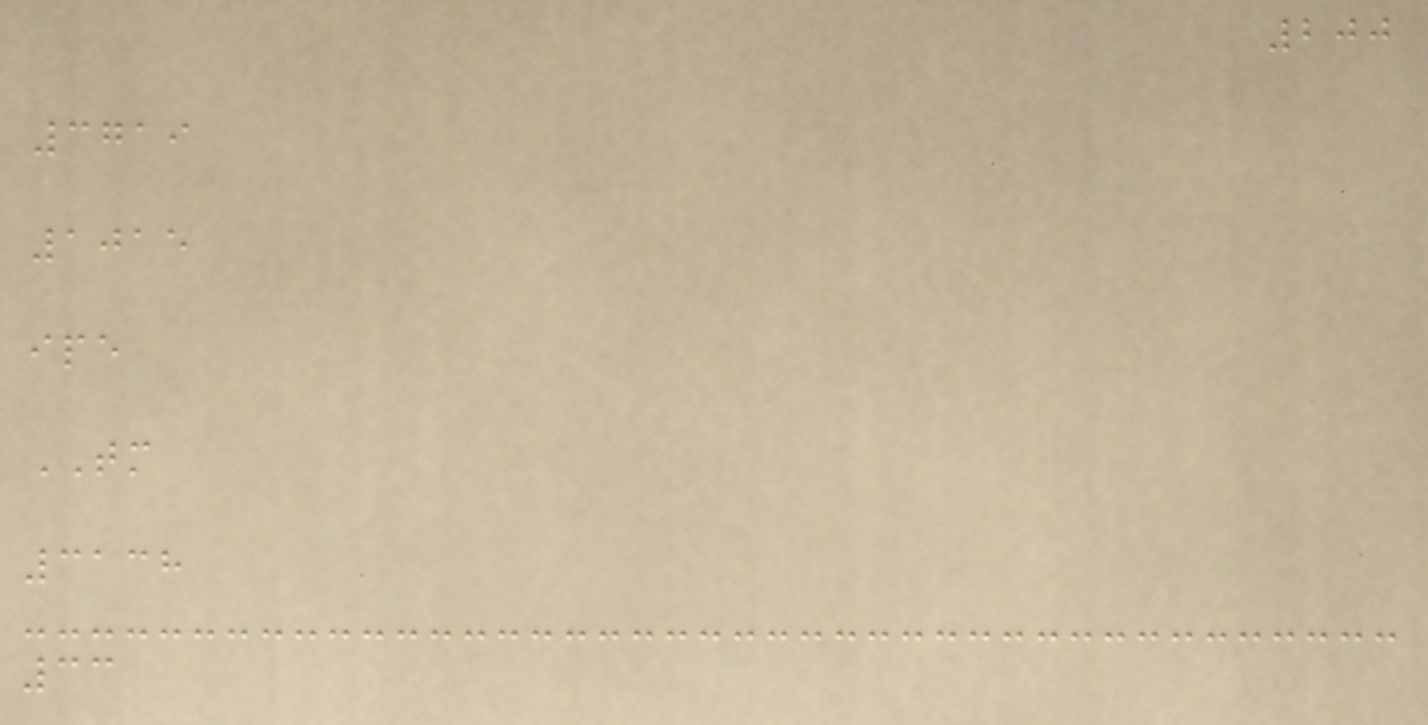200
3719
1015
ipe
TM
3138
33
